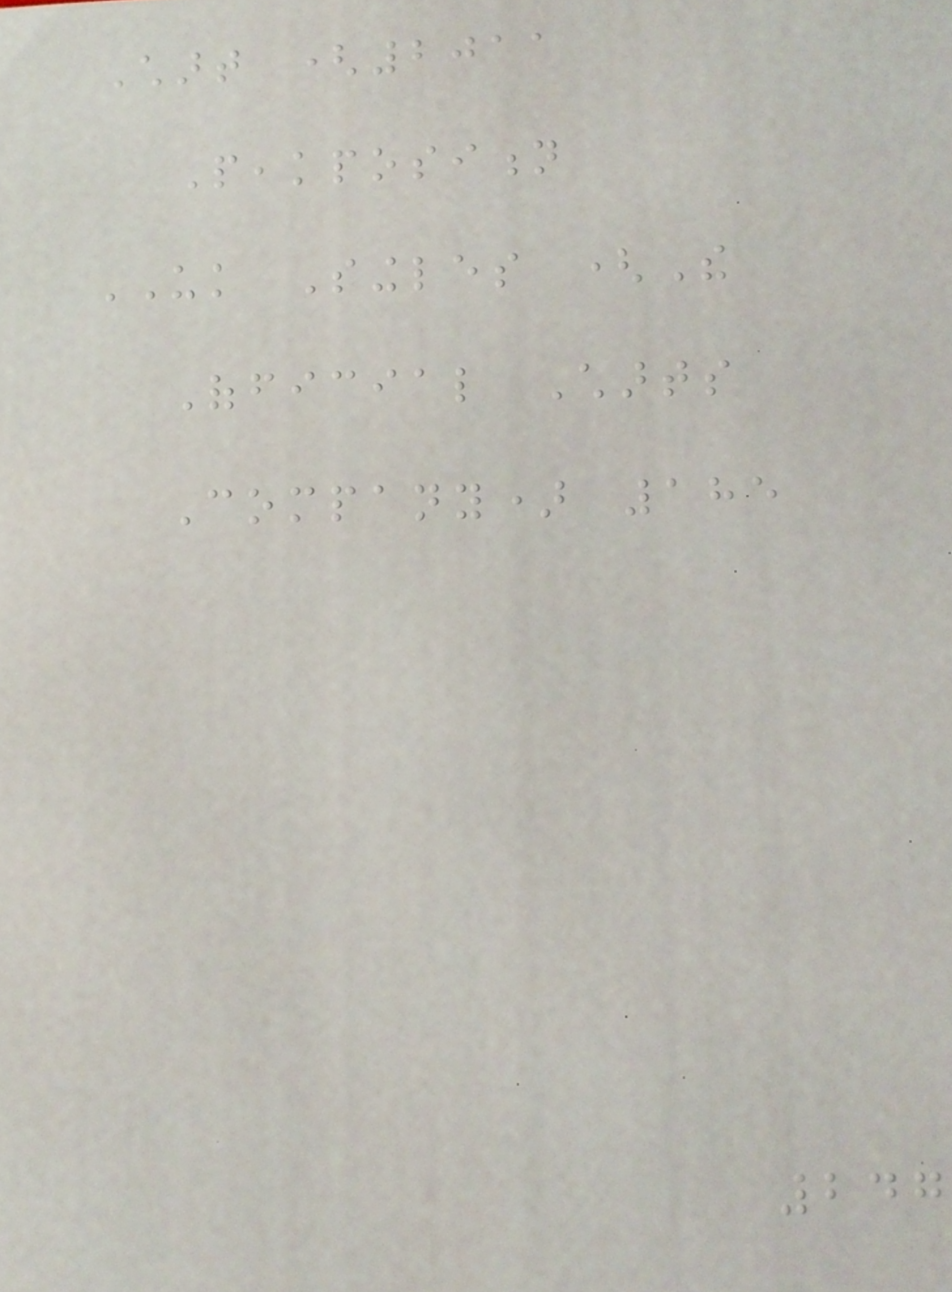Chart (2011
Peakposition
UK Singles (The
Official Charts
Company) 185
247
